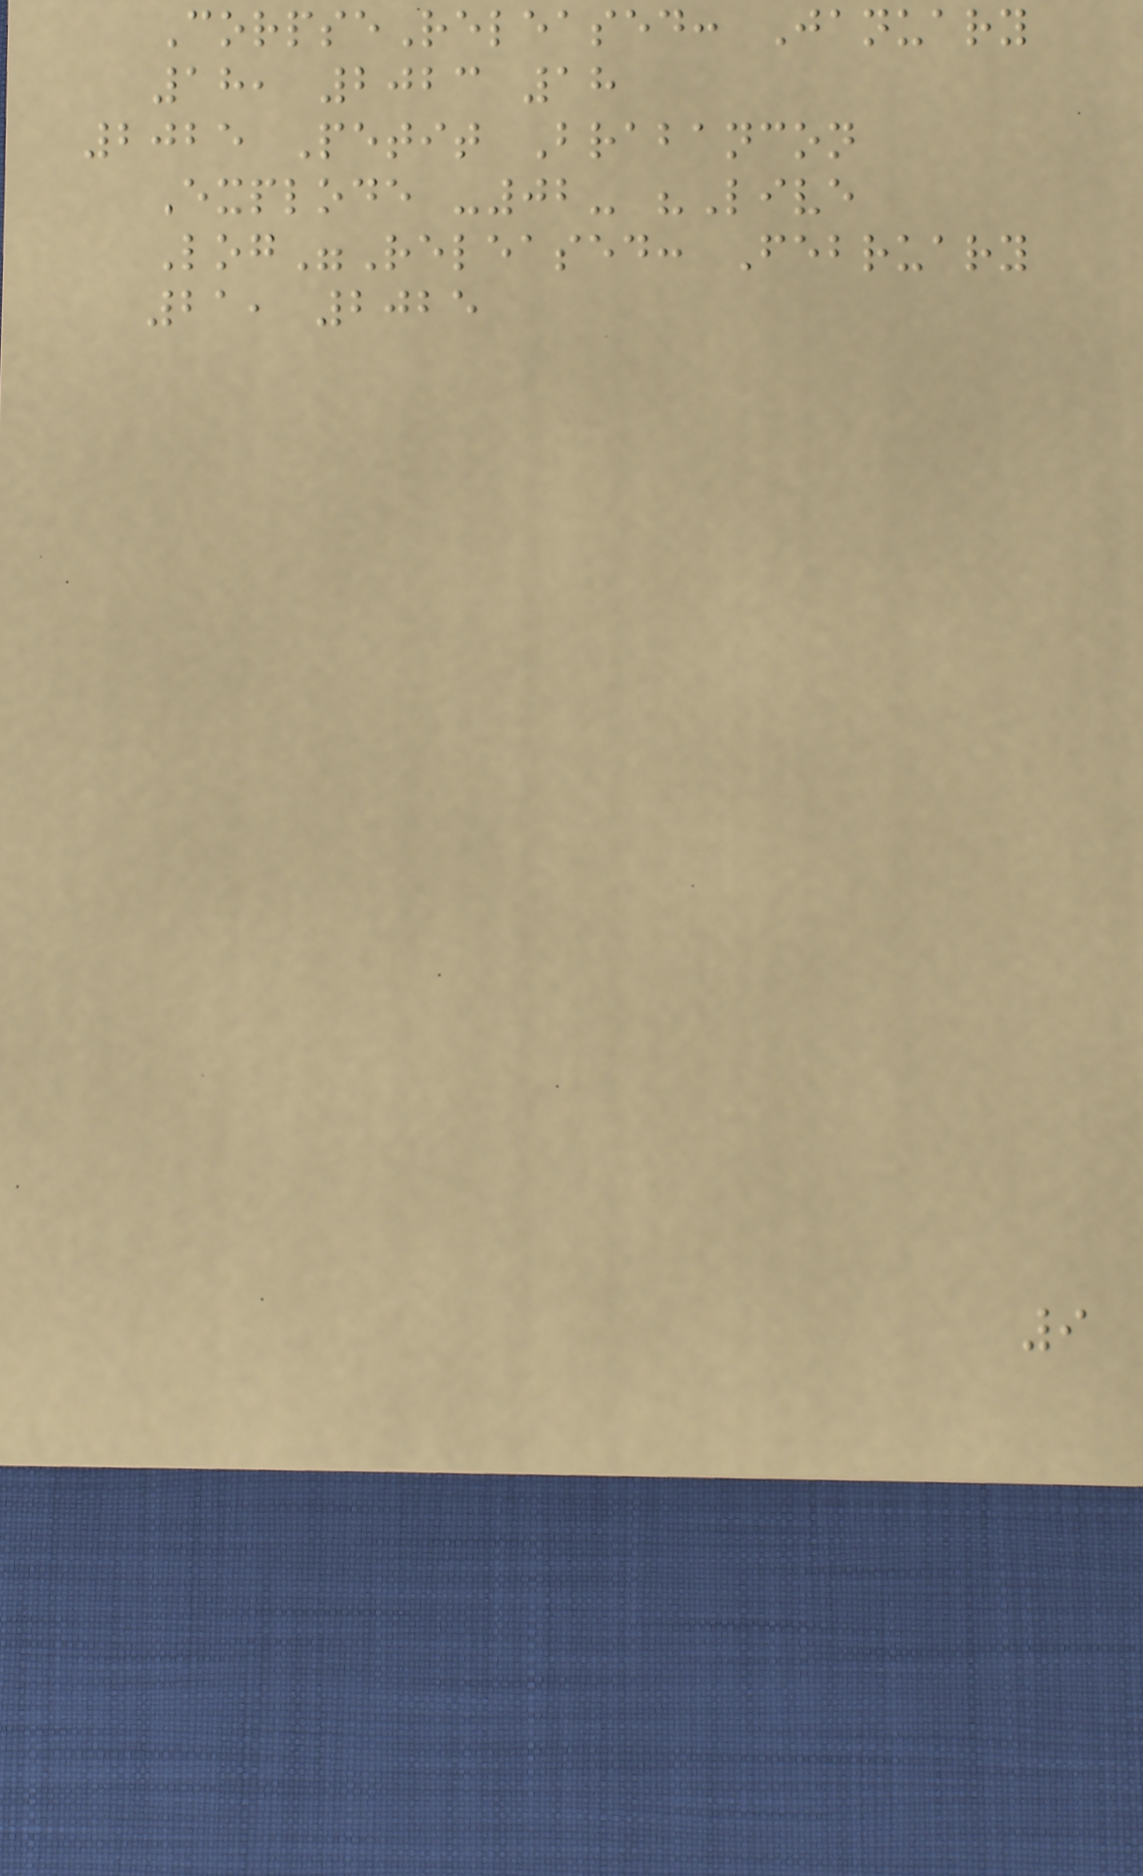CorpseReleased: January
18, 2023 18
2025 Petit Brabancon
Explode -02- "Live
Log"Released: February
21, 2025
9
